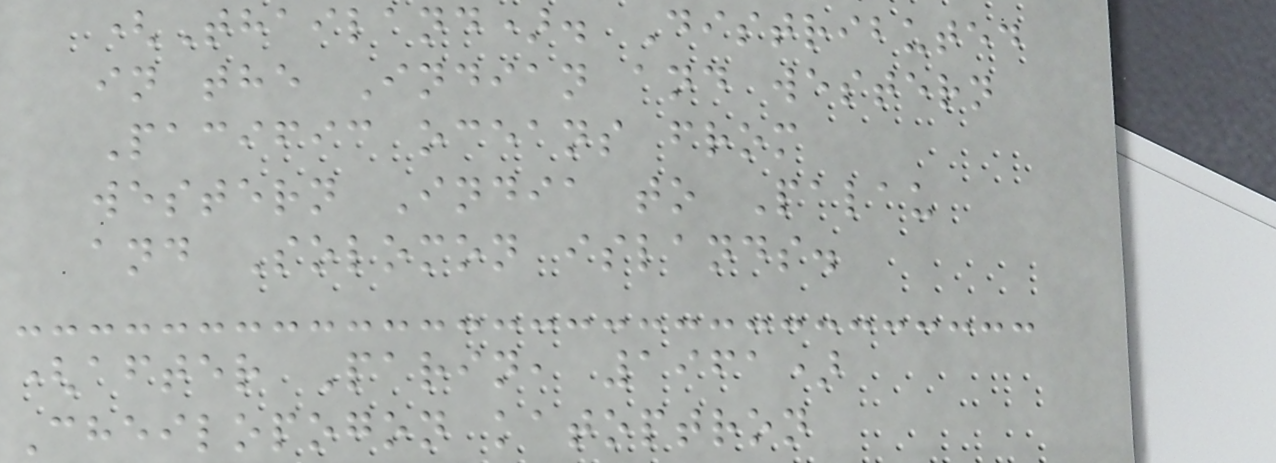(Thailand). Distributed
in the Indian and western
Pacific oceans from
western India to Palau
and Solomon islands.
(after Parin, 1961)
Cheilopogon katoptron
